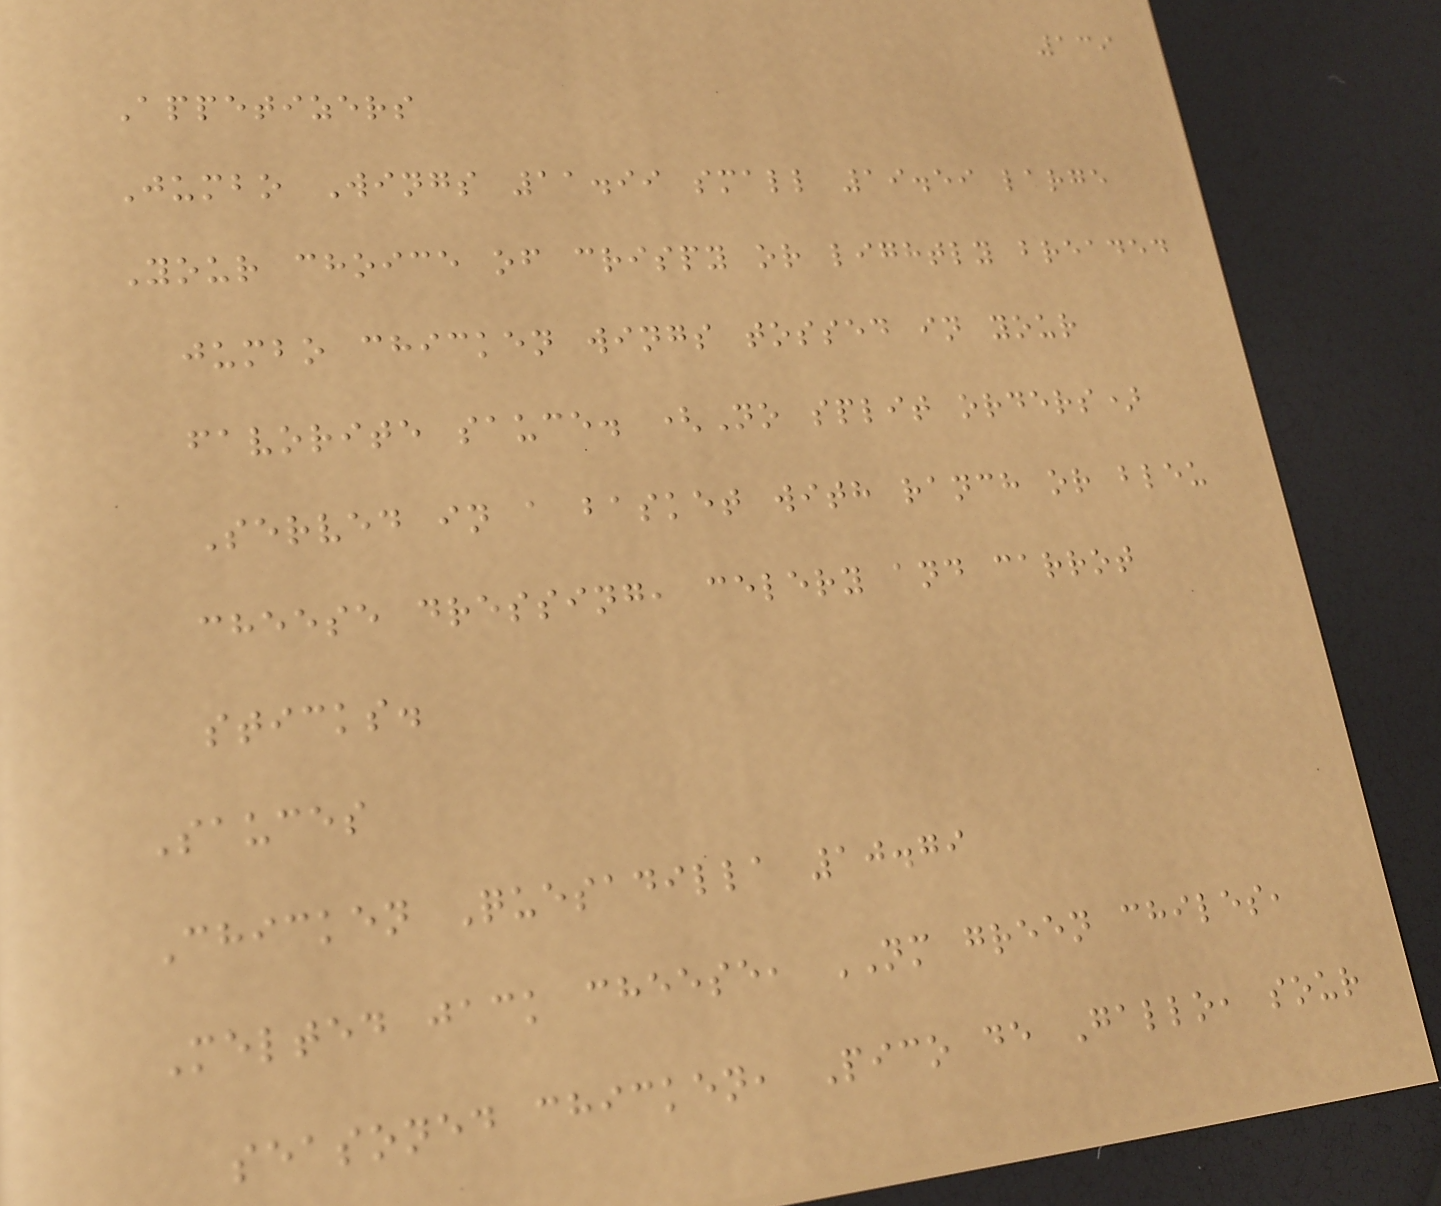139
Appetizers
Jumbo Wings 11.99 small 19.59 large
Your choice of crispy or lightly breaded
jumbo chicken wings tossed in your
favorite sauce. (No split orders)
Served in a basket with ranch or bleu
cheese dressing, celery and carrot
sticks.
Sauces
Chicken Quesadilla 10.79
Melted jack cheese, NM green chiles,
seasoned chicken, Pico de Gallo, sour
